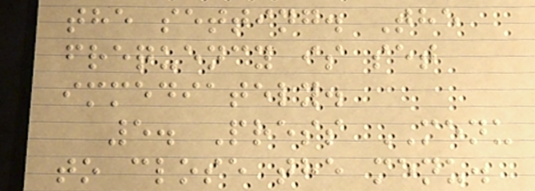the setting. The
frequency is set
immediately.
5. Press MENU
to close the menu.
